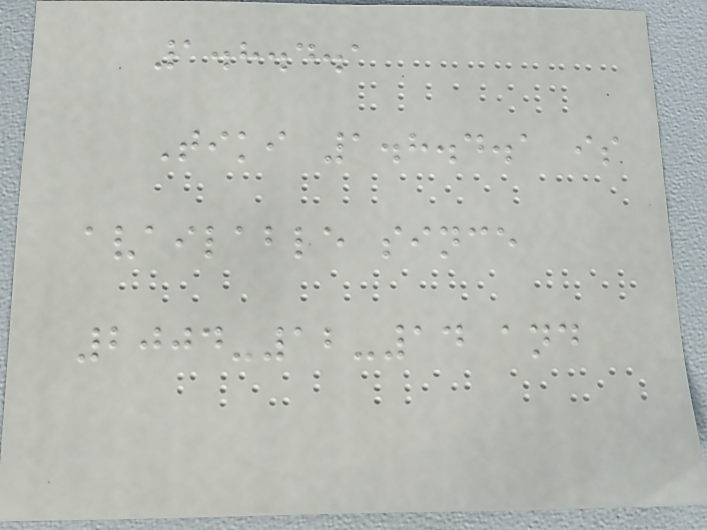1.8.4.1
Tiki 1.8.4.1 is
available since
2004-12-14 and
